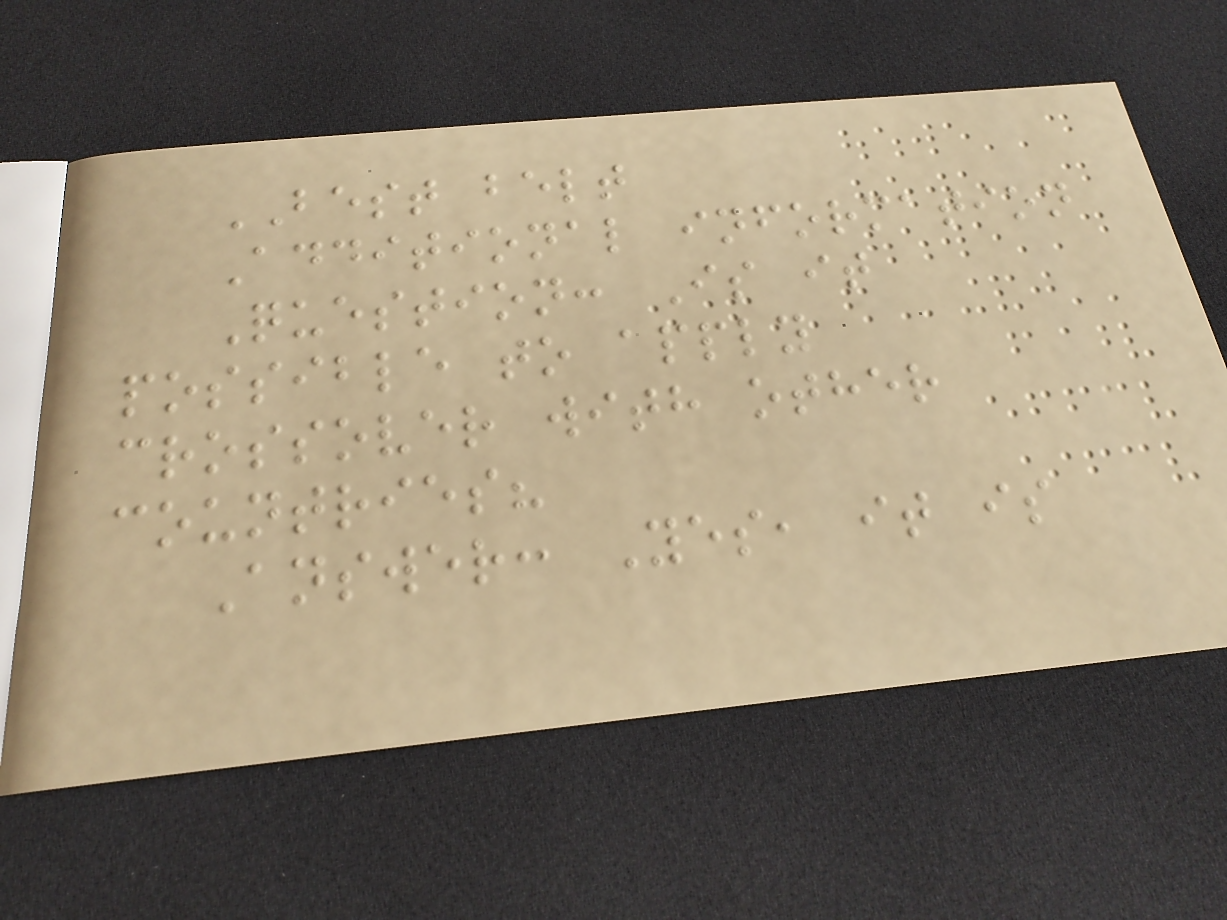BEST belt
Additional information
Question: Is it
possible to apply
crossover with other
countries?
Answer: Yes, it is
